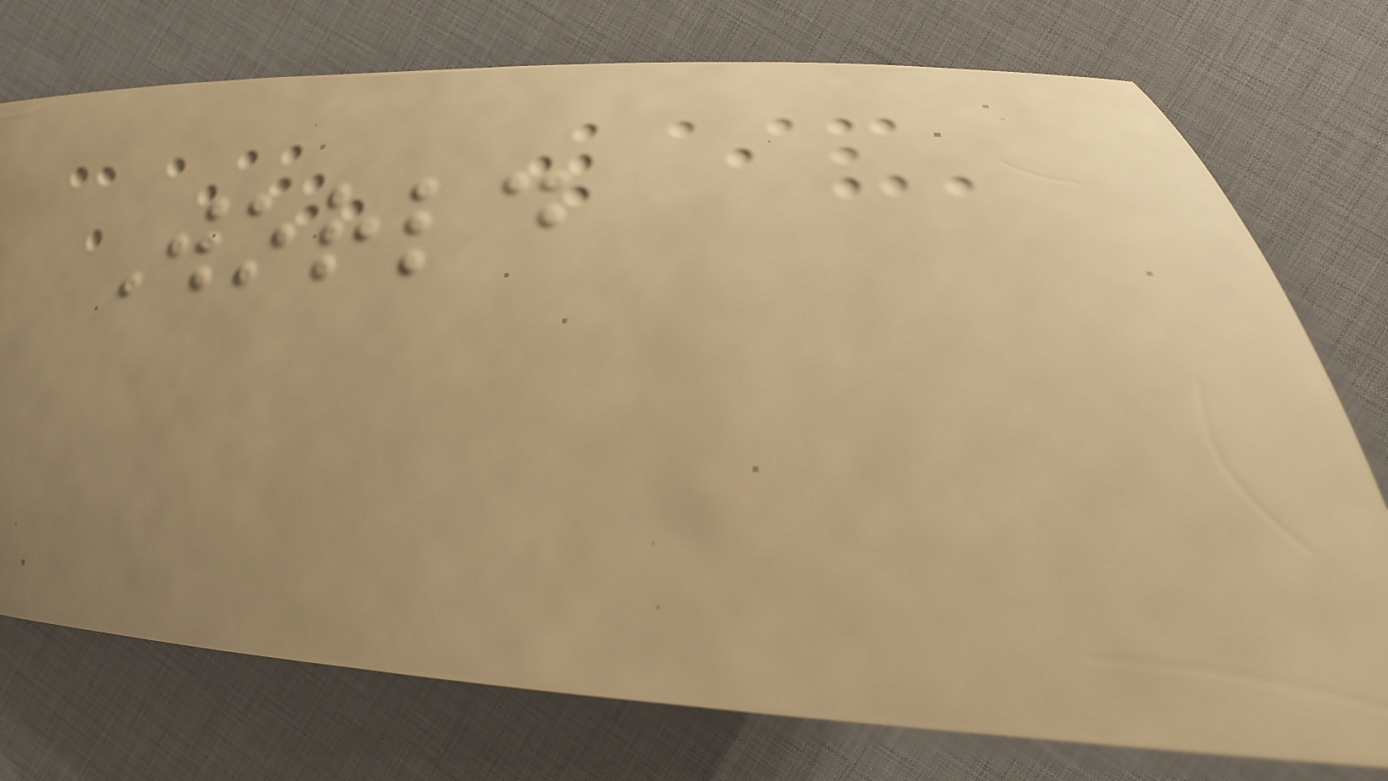World
